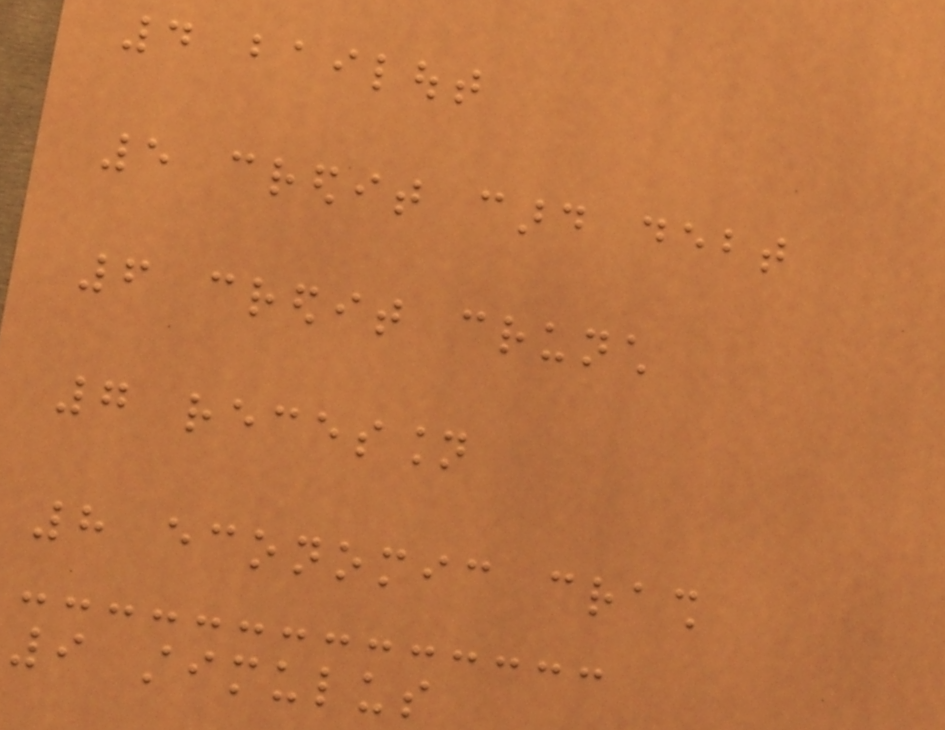4 bailout
5 credit card debt
6 credit crunch
7 recession
8 economic crash
9 stimulus
